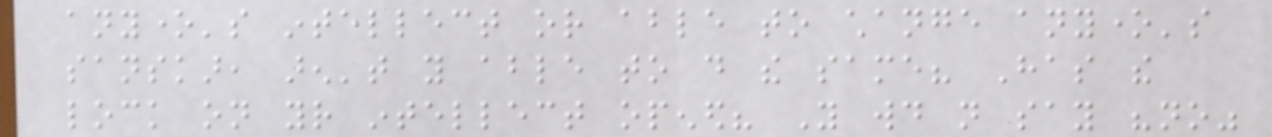anyone's intellect or able to change anyone's
sanskar, aren't you able to do the same? Has the
lock on your intellect opened? You would not say "no"
